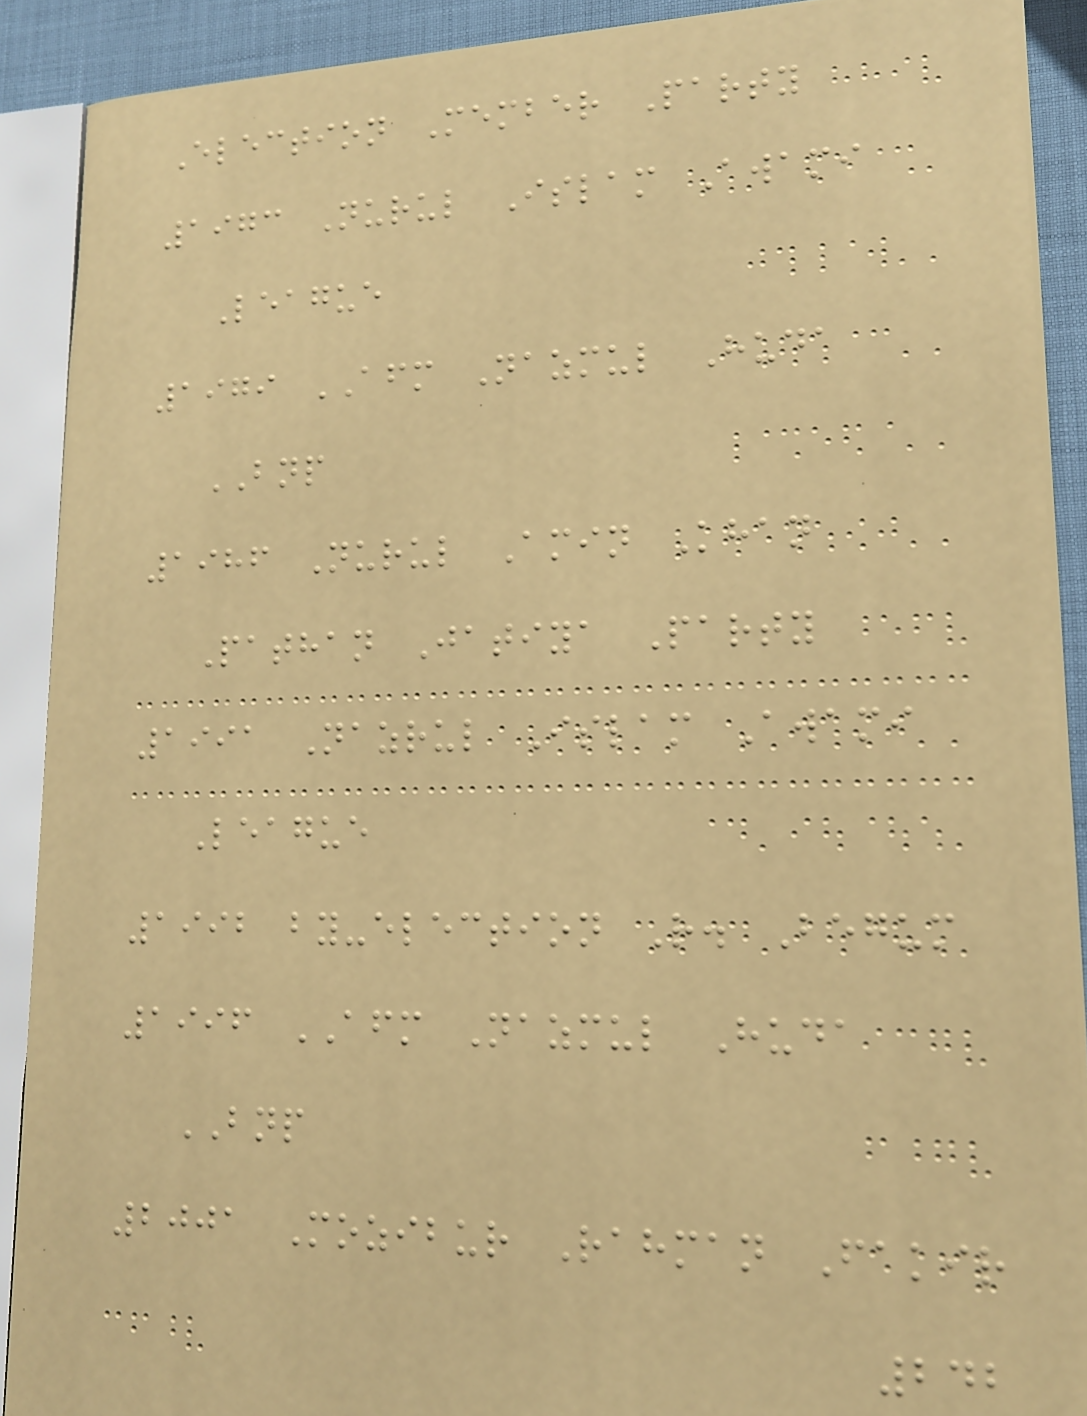Election Member Party
1973 Nurul Islam Awami
League
1979 AFM Nazmul Huda
BNP
1986 Nurul Amin Khan
Pathan Jatiya Party
1991 Nazrul Islam Awami
League
1992 by-election R. Begum
1996 AFM Nazmul Huda
BNP
2001 Mozibur Rahman Fakir
242
